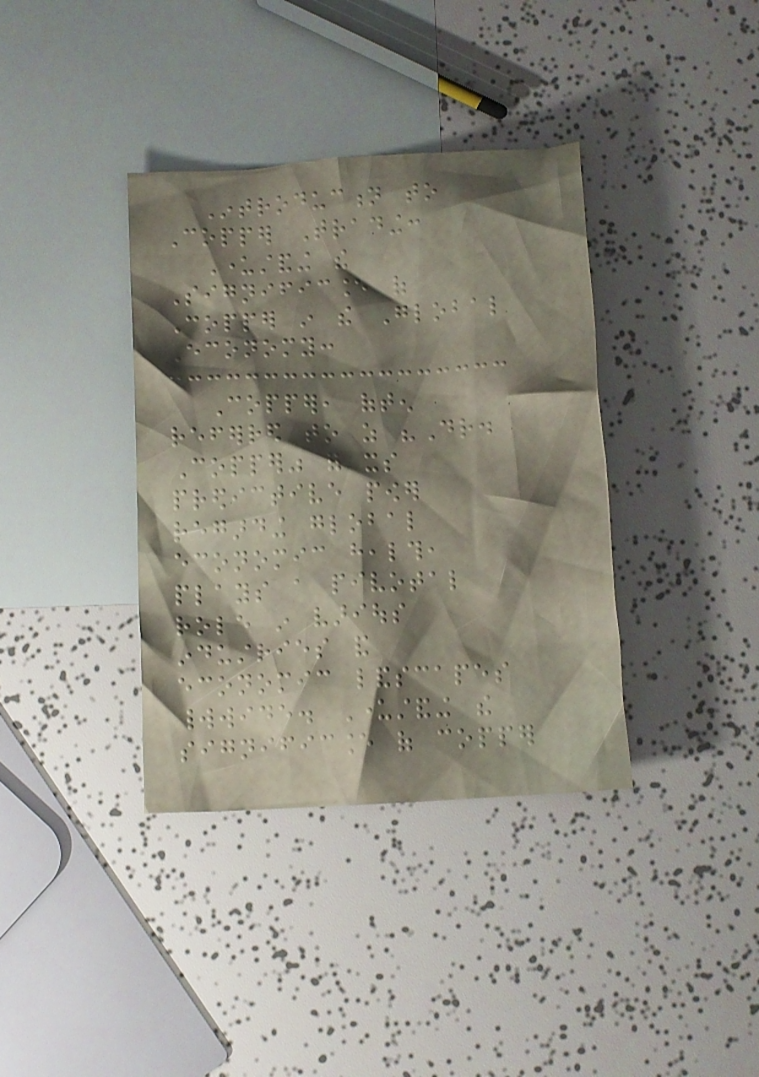Introduction to
Copper Trading:
Understanding the
Significance of
Copper in the Global
Economy:
Copper, often
referred to as "Dr.
Copper" for its
predictive power
regarding global
economic health,
plays a pivotal
role in various
industries and
economic landscapes
worldwide. Understanding the
significance of copper
